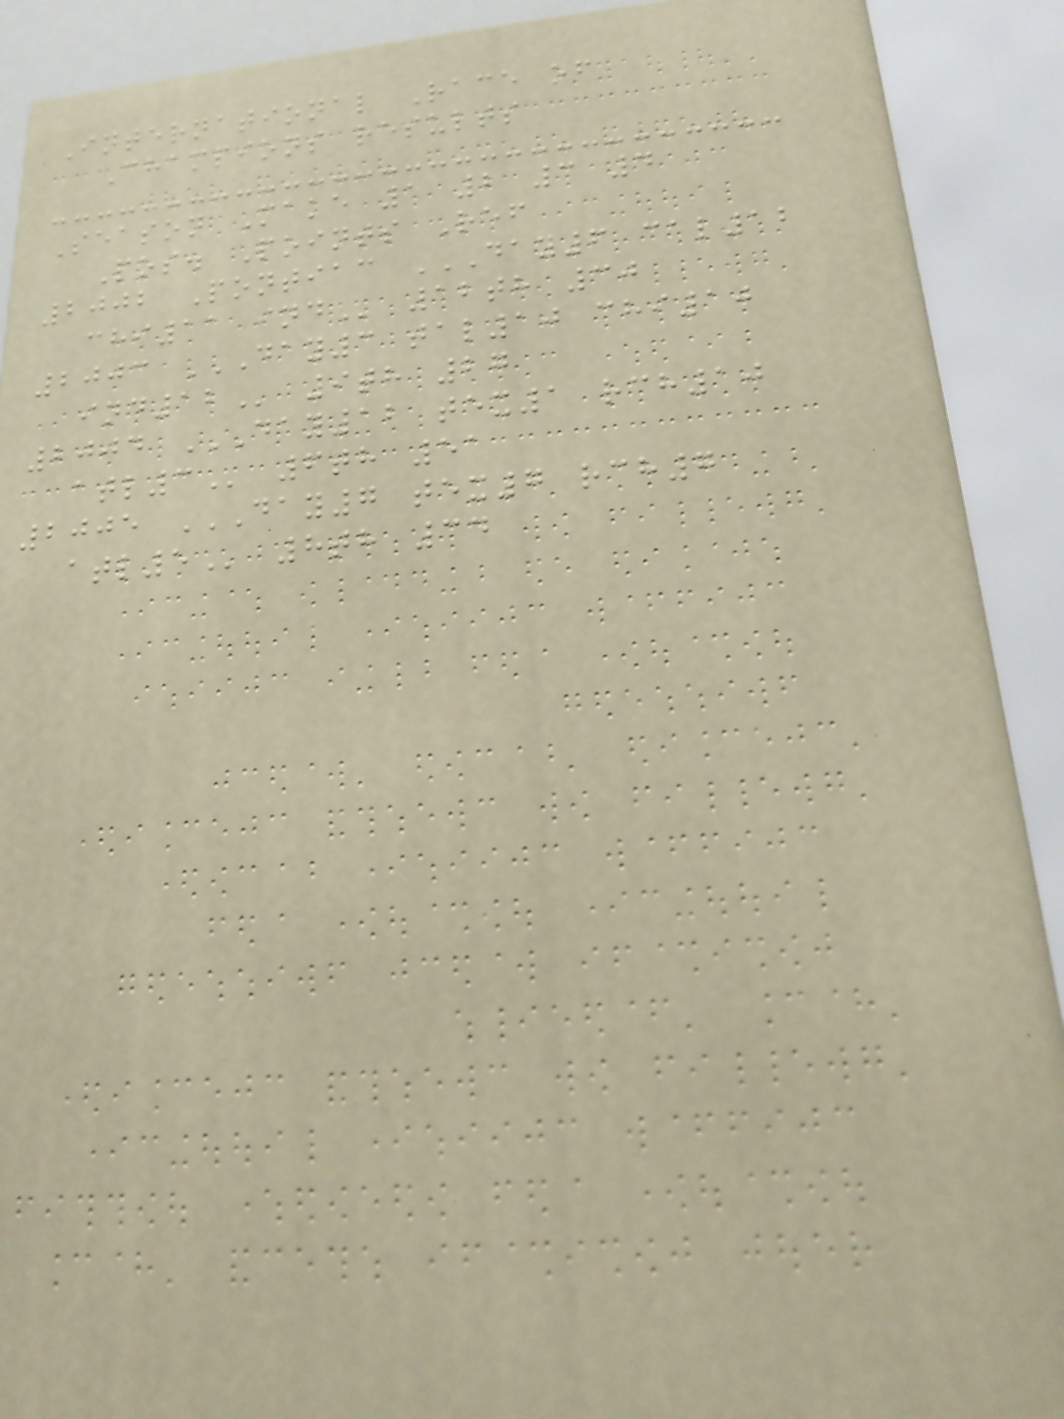International Race of
Champions results
Season Make 1 2 3 4
Pos. Points Ref
2002 Pontiac DAY6 CAL12
CHI11 IND 12th 30
2003 DAY3 TAL10 CHI10
IND12 9th 27
2004 DAY12 TEX1 RCH10
ATL3 6th 51
2005 DAY7 TEX7 RCH7
ATL5 8th 34
